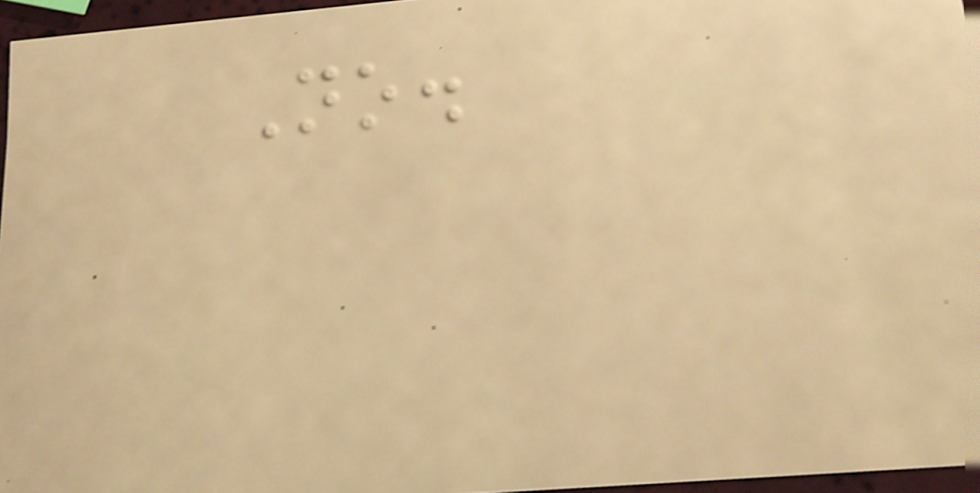No.
